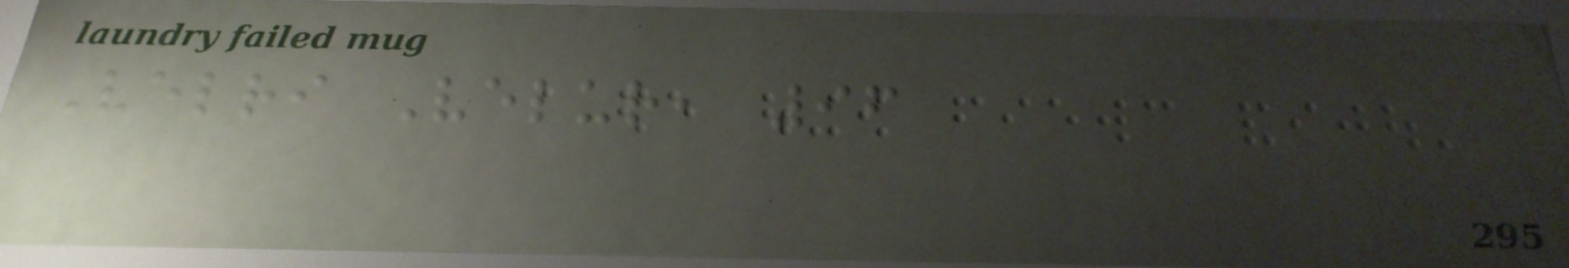Velri Velur, 96
